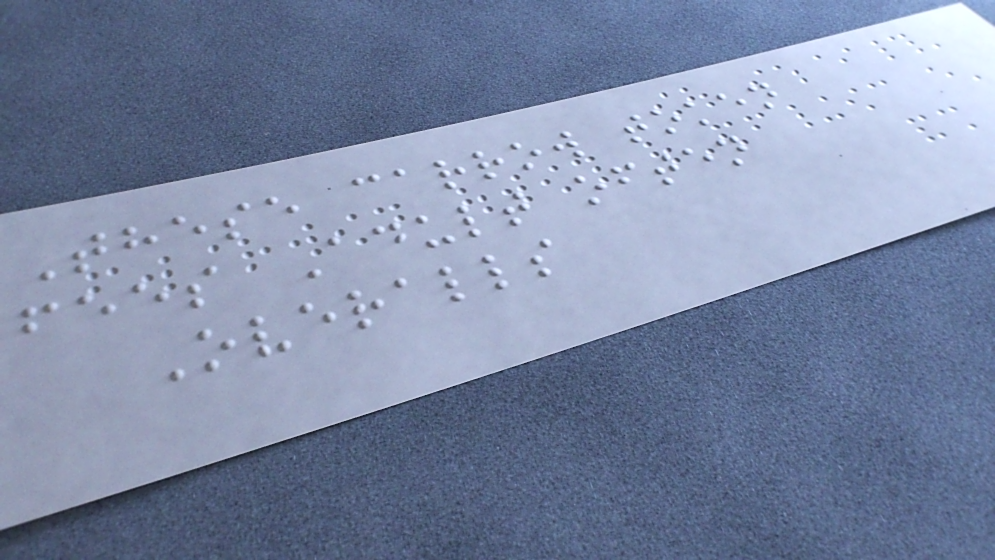These carrow token
fees Adult often
Overalls
